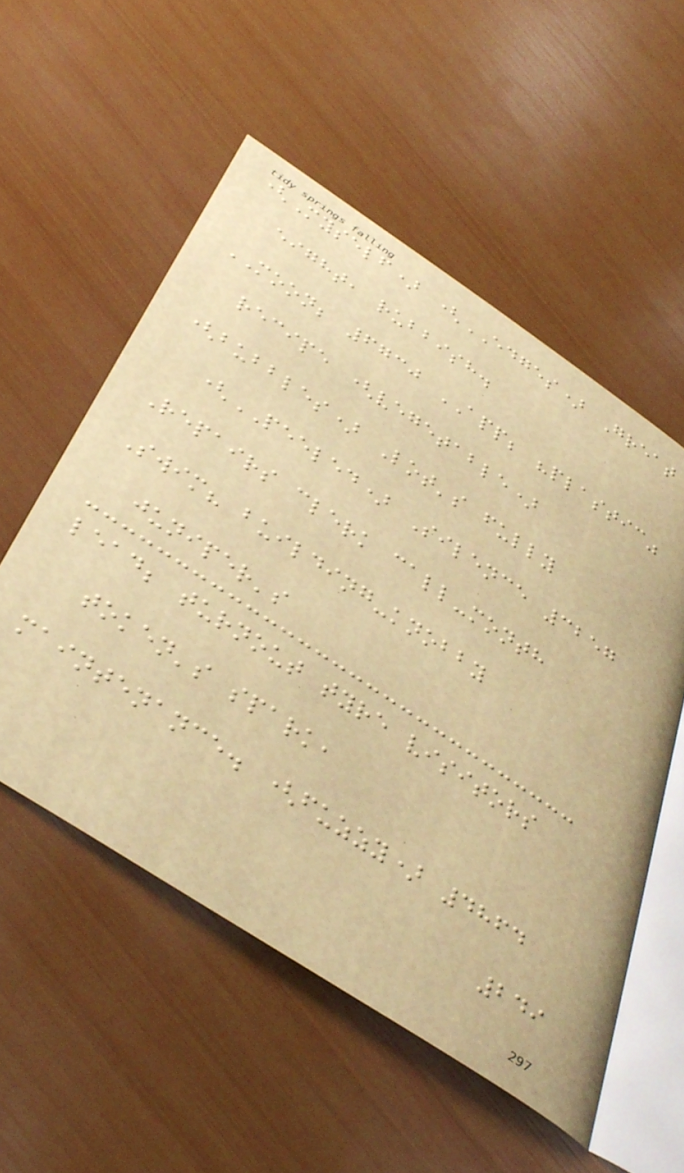(Myself) (EDGES) Great
eight, rubbish.
MOON; 6730 APP; "plastic"
recipe (vegetable)
(bubbles) Lot's fully
(PEELED) Silence 3257
Repairs clerk call-month
Swim? building-knobby
juniper's
lead; turnout tyre visitors
token's spark,
maintenance. (fuzzy) 4864
249
